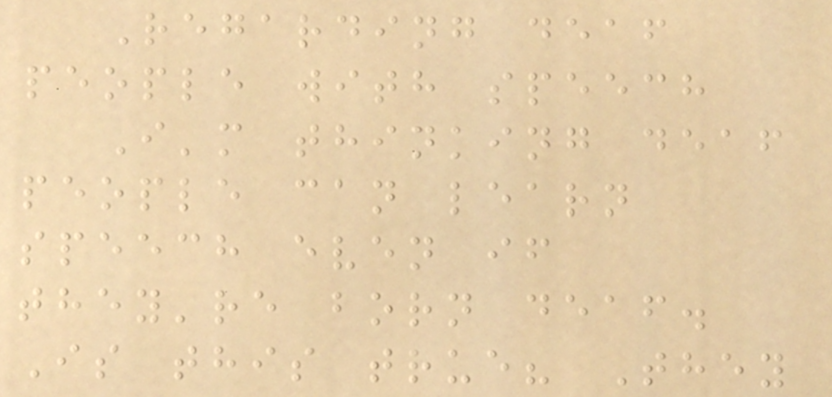Regarding deaf
people with speech
I'm thinking deaf
people can learn
speech even if
they're born deaf.
Is this true? They
